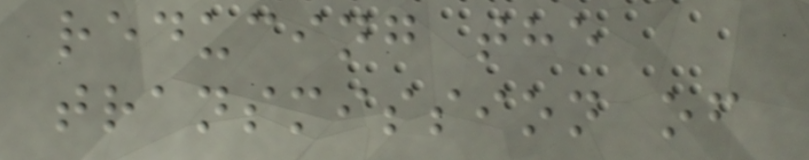reducing the
transmission of
